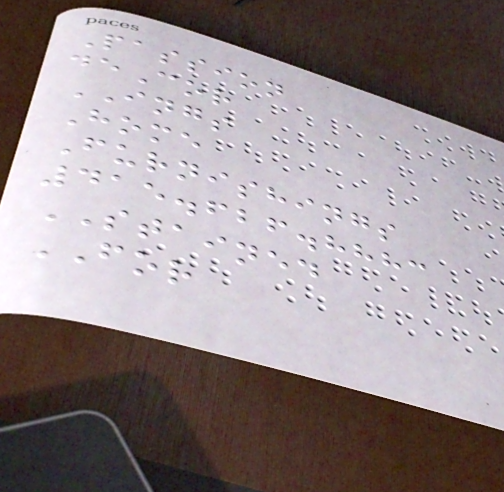Passion
deCor
INGS
Home
Furnishings
415.626.8883
STAINED
FOR
